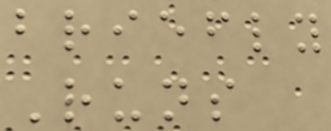briefly
Runs
